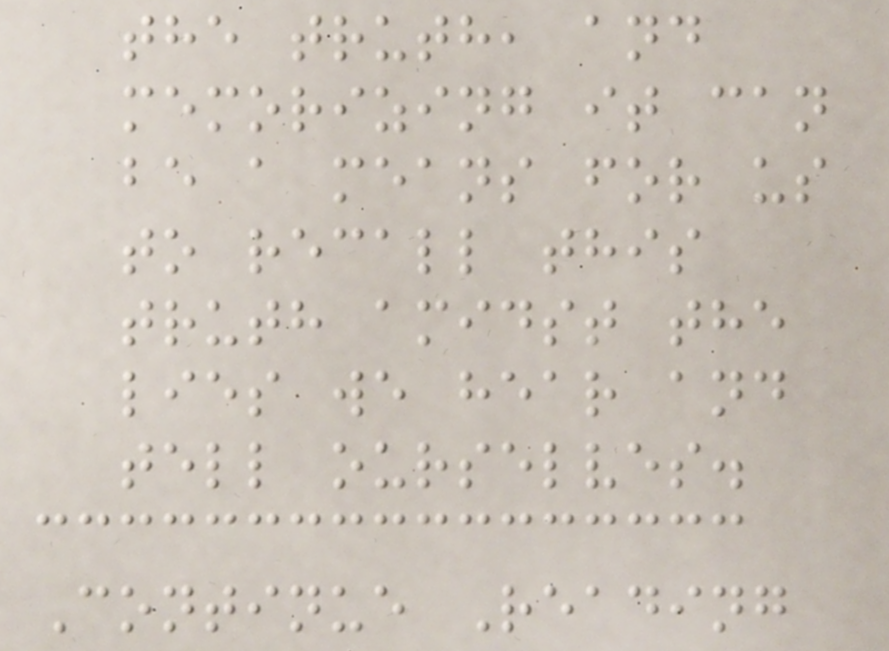the truth, and
memorizing it can
be a means for us
to recall this
truth amidst the
lies we hear and
tell ourselves.
Continue Reading
